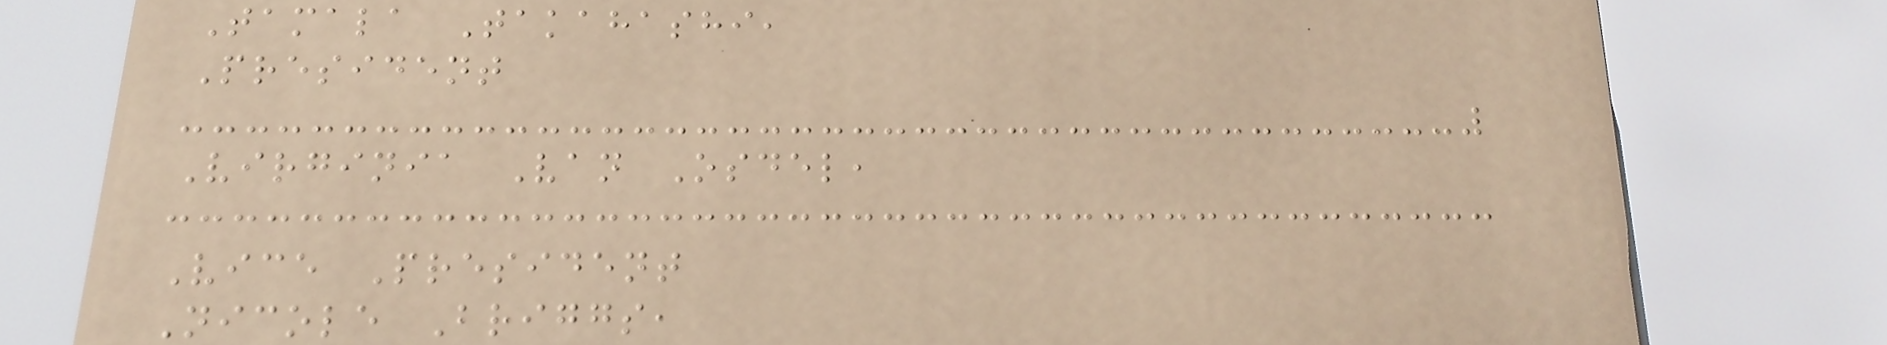Tamala Takahashi,
President
Virginia Van Osdel,
Vice President
Nicole Briggs,
